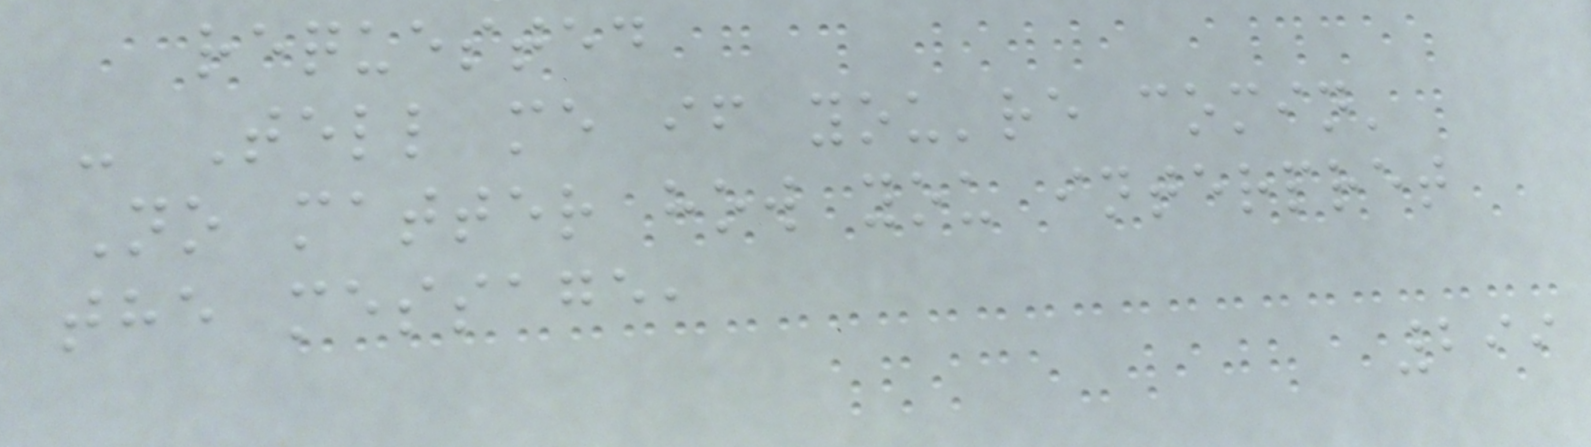requested
- Tell me if you're comin'
No matter how you interpret
the message,
299
